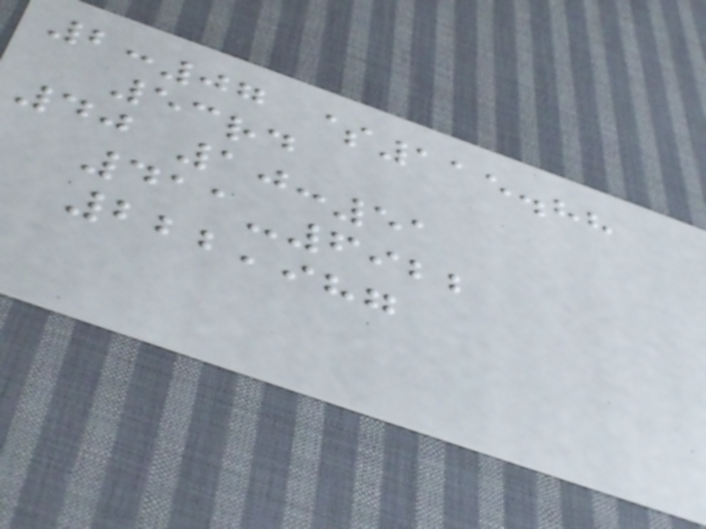2:07 $115.88
53rd
40 10:51
411-6922
222,987
